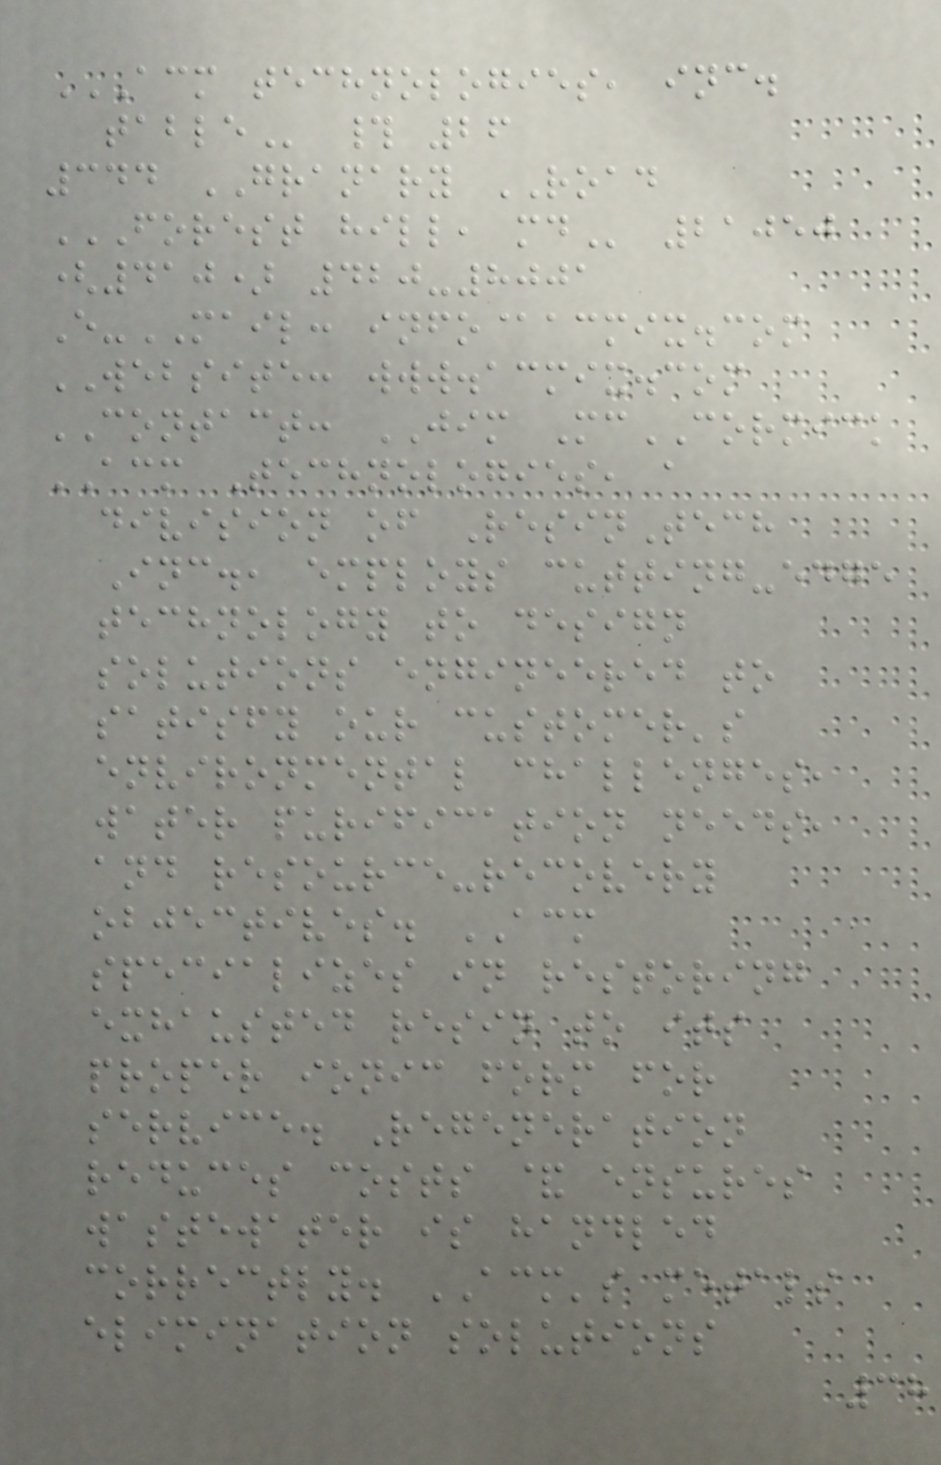ACM TECHNOLOGIES, INC.
TABLE # 26
344 GRANARY ROAD
FOREST HILL, MD 21050
(410) 420-8001
E-MAIL: info@acmix.com
WEBSITE: www.acmix.com
CONTACT: JIM McCORMICK
ACM Technologies, a
division of ResinTech
Inc., employs cutting-edge
technology to design
solutions engineered to
satisfy our customer's
environmental challenges,
water purification needs,
and resource-recovery
objectives. ACM
specializes in restoring
exhausted resin to its
proper ionic form for
service. Regeneration
reduces costs & ensures
wastewater is handled
correctly. ACM's metals
elimination solutions
38
